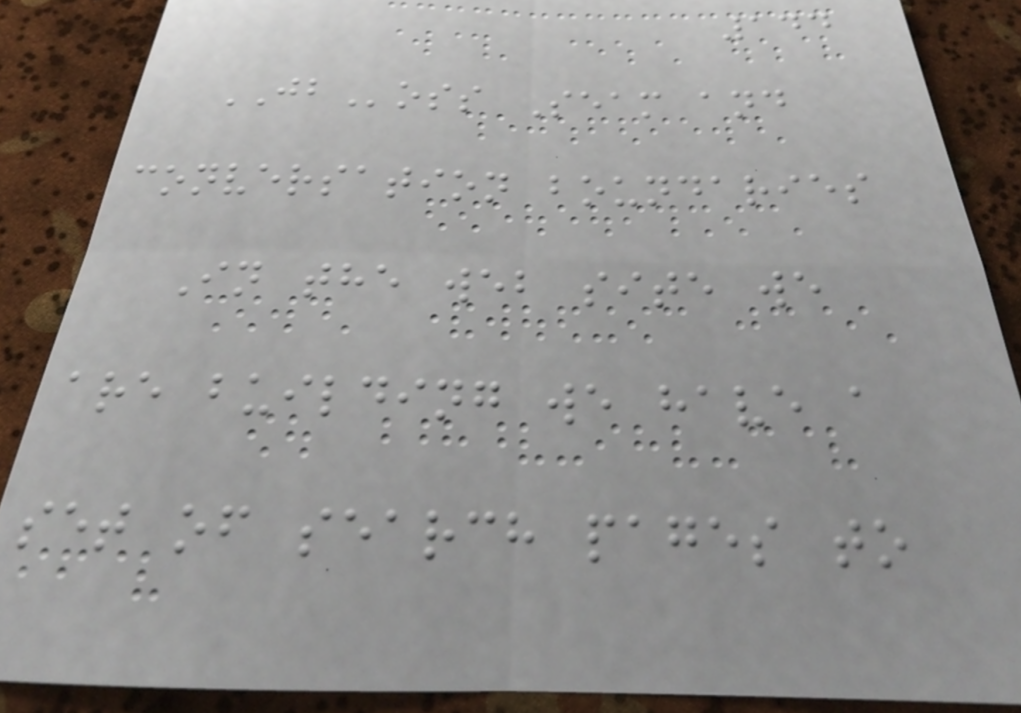144
JBoss Seam and
conversation boundaries
In the web site we
are building we have a
set of search pages to
